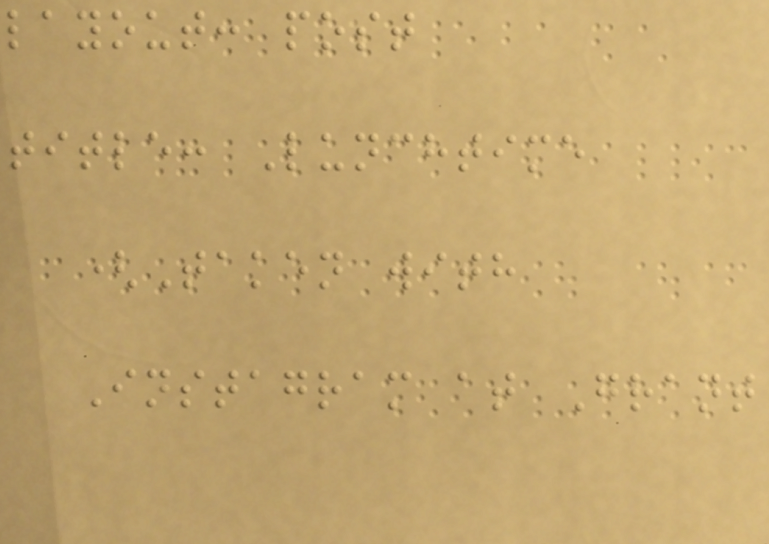layout: post
title: Lunchtime
(Taken with
Instagram at Grant
